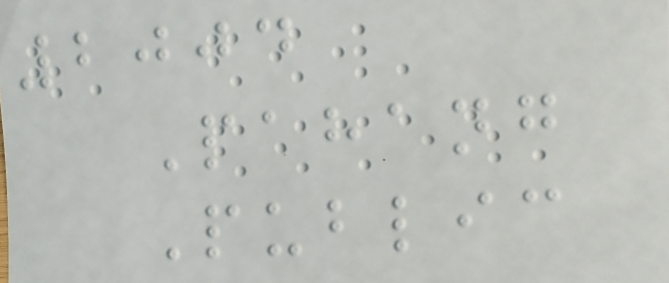2004
Pahang
Public
